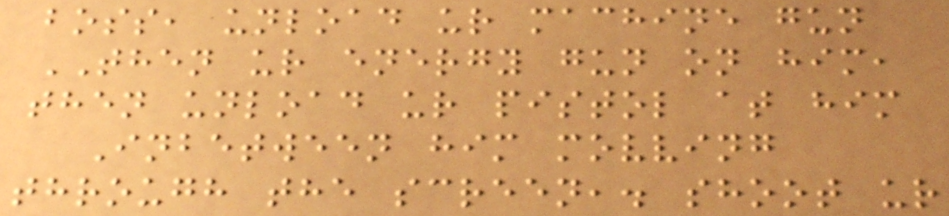boss, unload ur machine gun
THEN ur energy gun on him,
then unload ur pistol at him
Inbetween him movving
through the screen,. shoot ur
